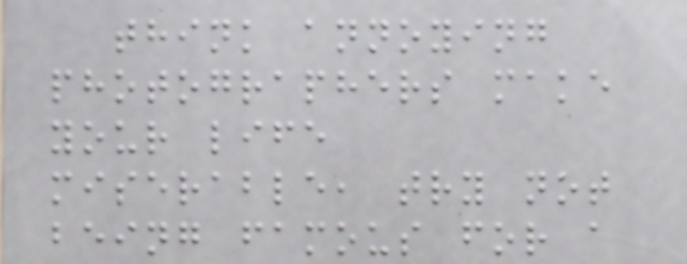think annoying
photographers make
your life
miserable, try not
being famous for a
